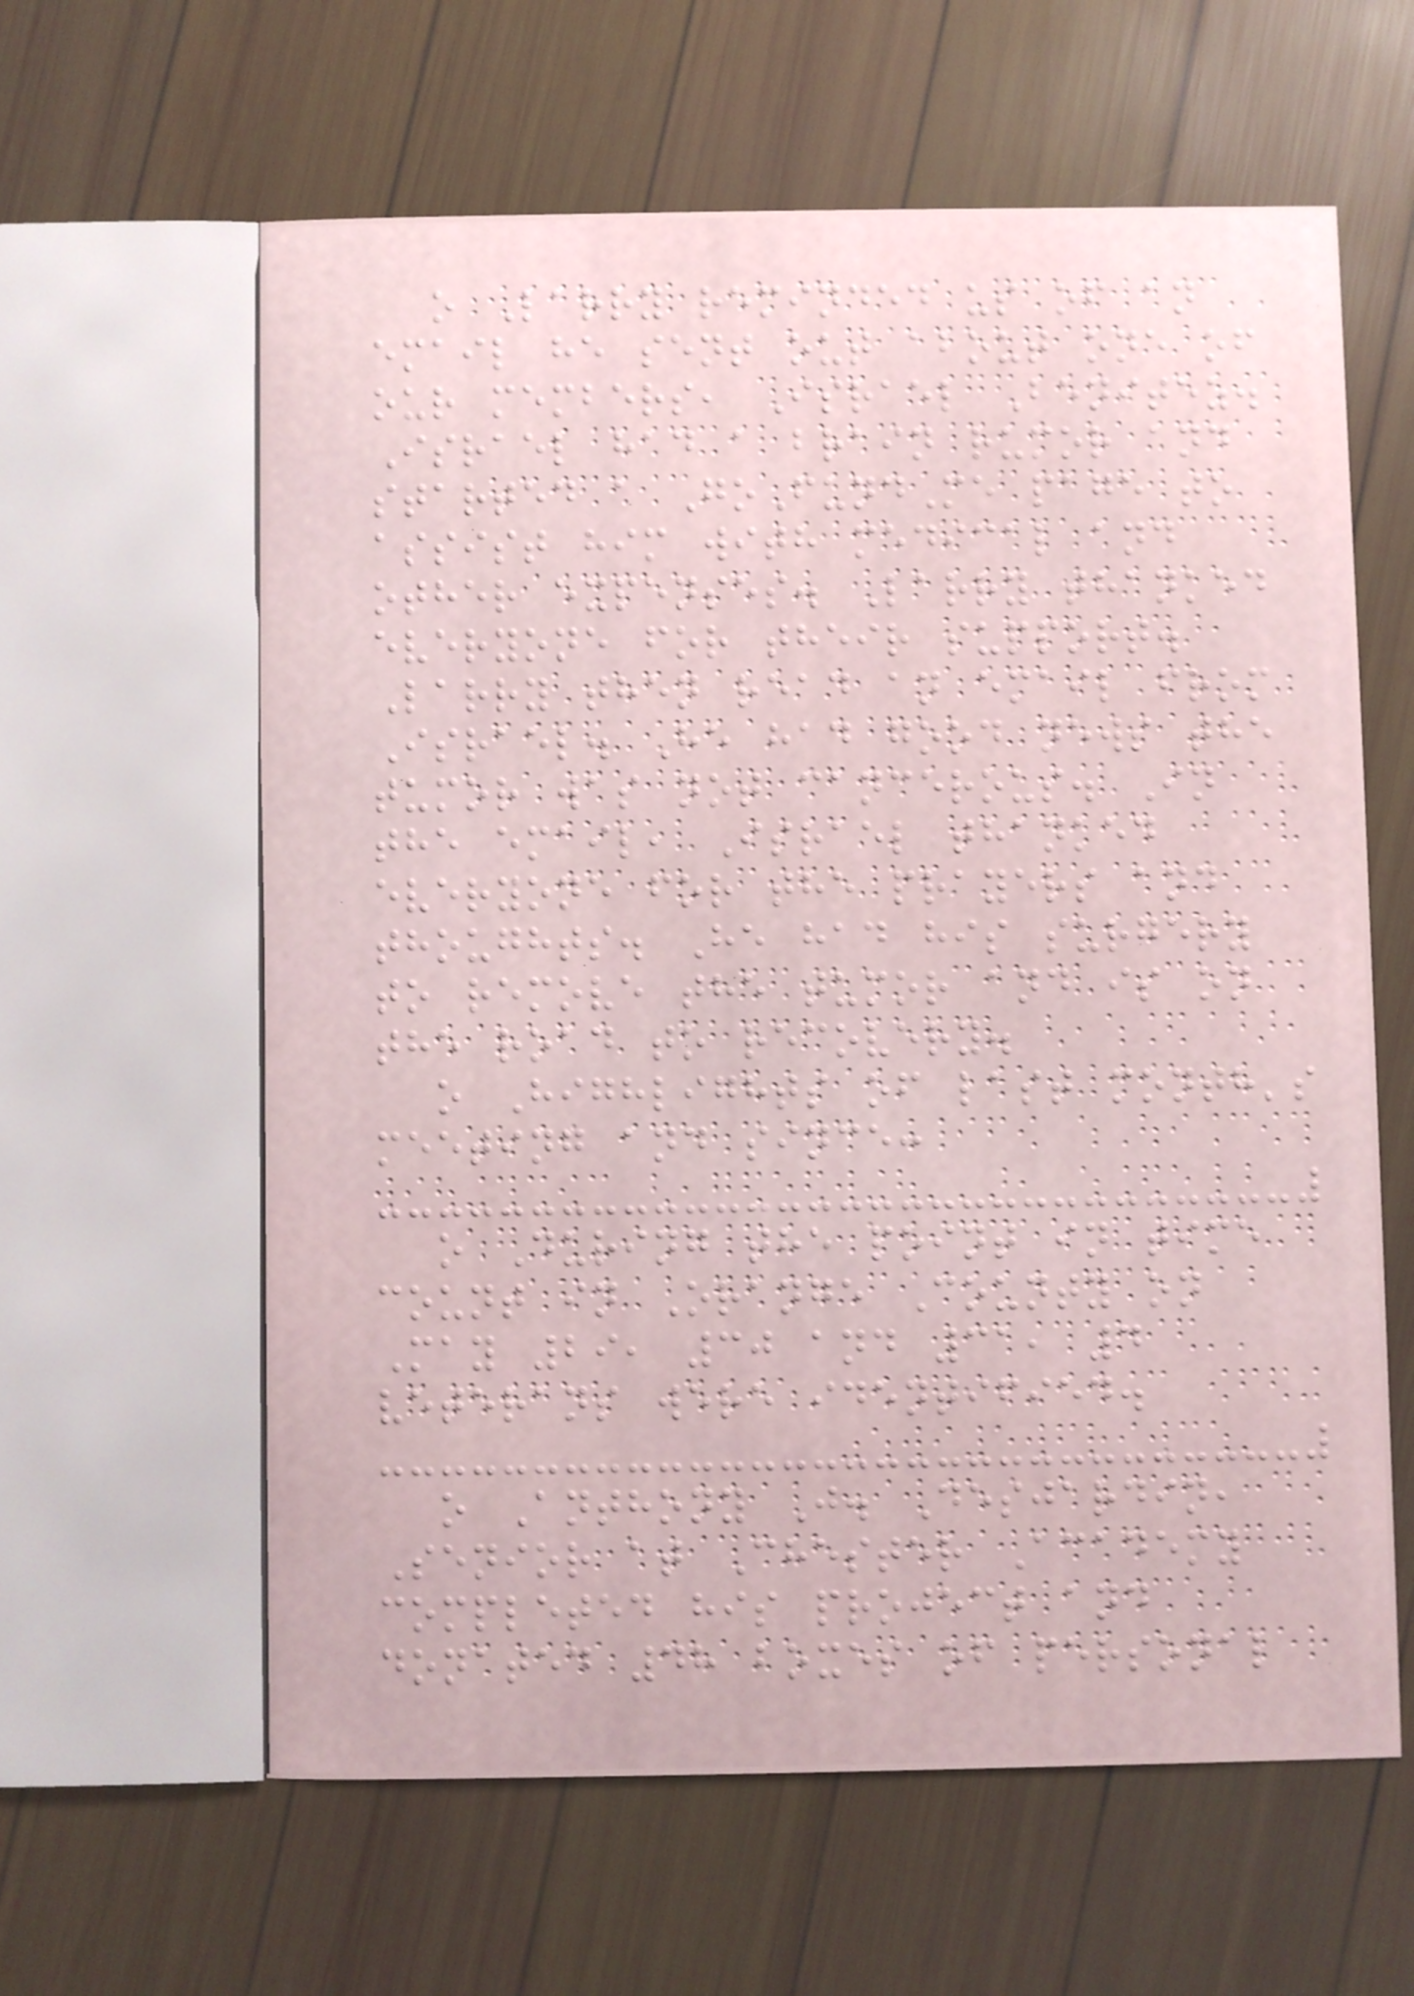o Larry reminded us of an
email he sent out about one of
our members, Israel Benitez.
Israel had a brain rumor and
started a GoFundMe page to
assist him with medical and
other expenses. Larry thanked
everyone for their support.
Larry then read an email from
Israel. He had good news the
tumor was not cancerous. In
the email, Israel thanked
everyone for the prayers and
thoughts. He had his surgery
to remove the tumor and is on
the road to recovery.
o Highlights of last month's
meeting and since:
o During the point in time
count in Orange County on
May 29, 30 and 31, 4
veterans were identified.
o Anthony J. Desjardin,
Senior at Chester Academy
completed his project and
donated 48 boxes of personal
